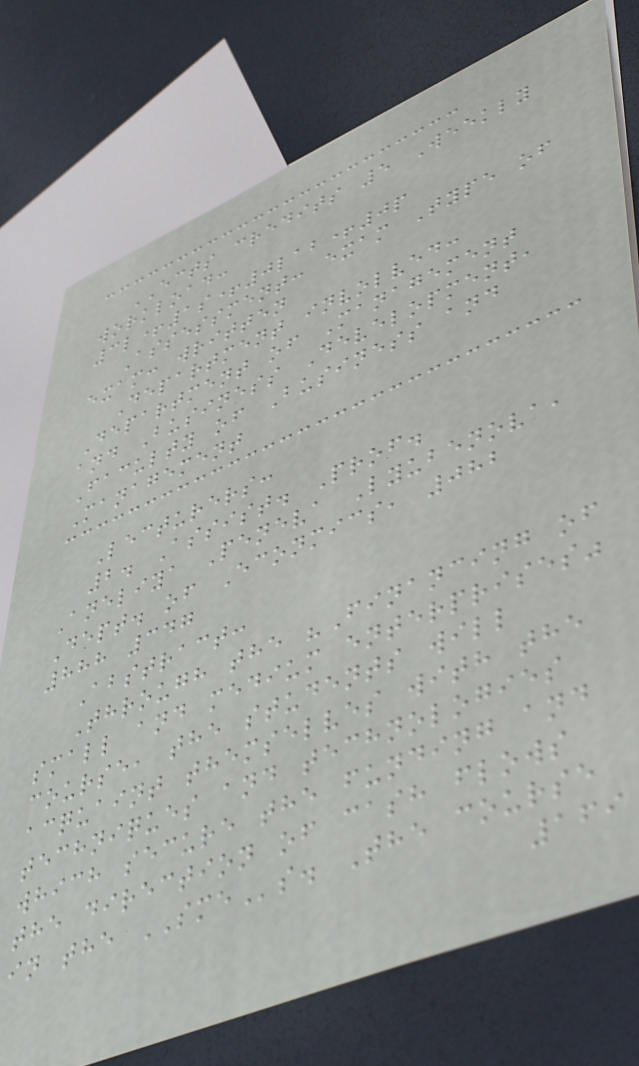ECTS credits 5 Weekly
workload:
3l+1s+0lab+0p
Assessment: exam Type of
exam: written
Department involved:
Department of Management
and Business Development,
Faculty of Business and
Management
Lecturers:
2. Assist. Prof.
Aneliya Peneva Lyubenova,
Dept. of Econmics, 082
888 347
Abstract:
Through the "Financing of
small and medium enterprises"
course, the students will
acquaint themselves with the
techniques and technologies
which secure the funding and
the direction of cash flows
in the SMEs. The course
169
